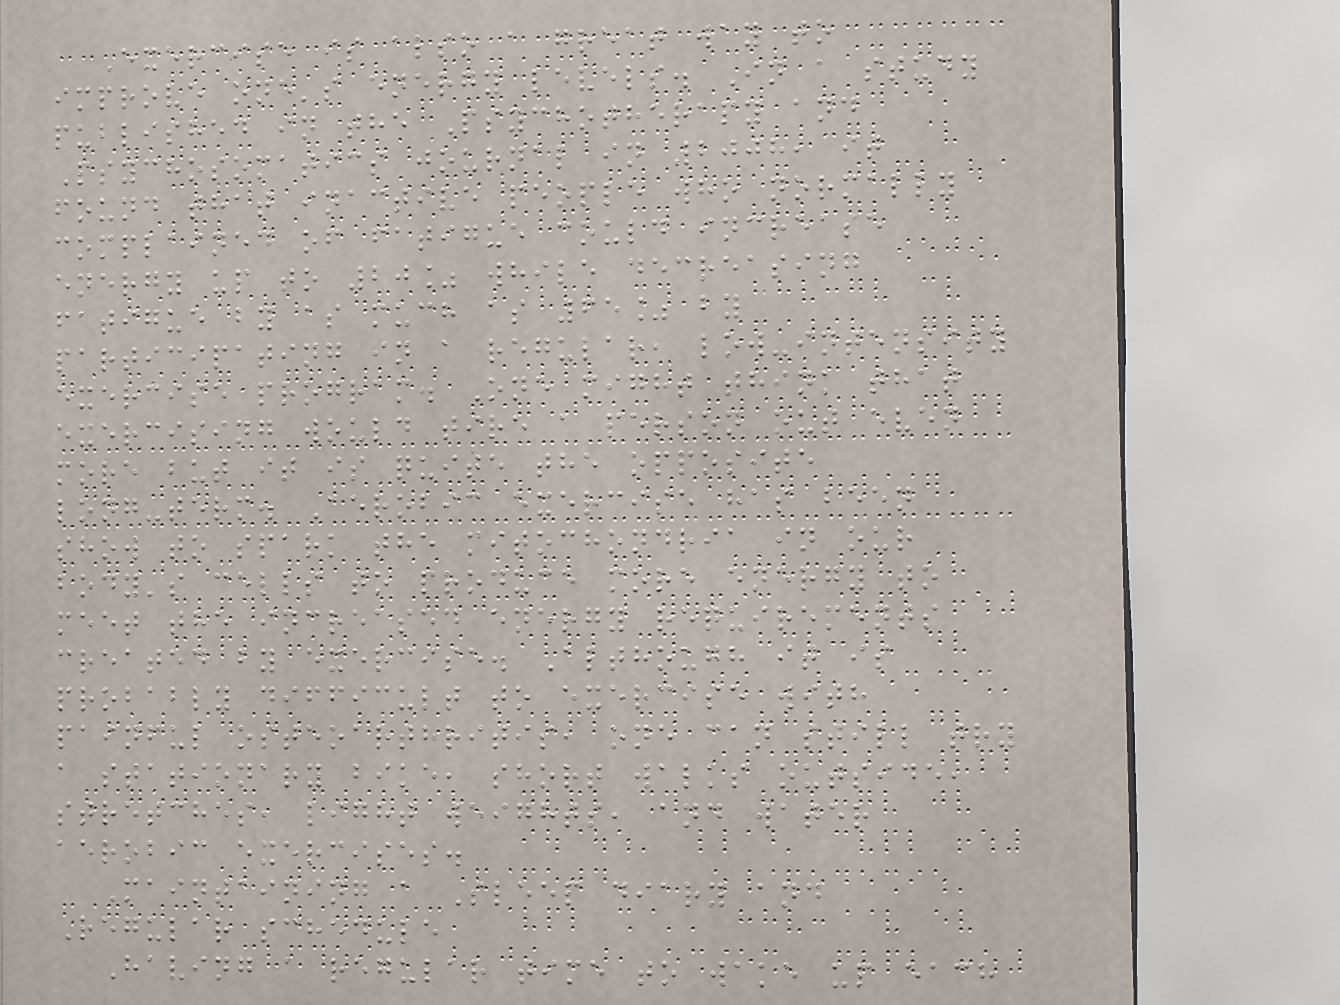Exercise is also a great way to
improve one's energy levels. In a study
published in the Psychotherapy and
Psychosomatics journal in 2008, it
found that inactive people who normally
complained of fatigue could increase
energy up to 20% while decreasing
fatigue by as much as 65% by
participating in a regular, low-intensity
exercise program. One might think that
exercising would tire a person out even
more but it is quite the opposite
long-term. Aerobic exercise has been
show to spark the mitochondria in our
body's cells to produce more energy to
meet the increased energy requirements
created by exercise. Although it is
probably difficult to exercise with
painful osteoarthritis, one can still try
a stationary bike, short walks outside,
stretches, light weights, and water
aerobic exercises.
Maintaining a Sleep diary and
Regular schedule
Having a regular time to wake up each
